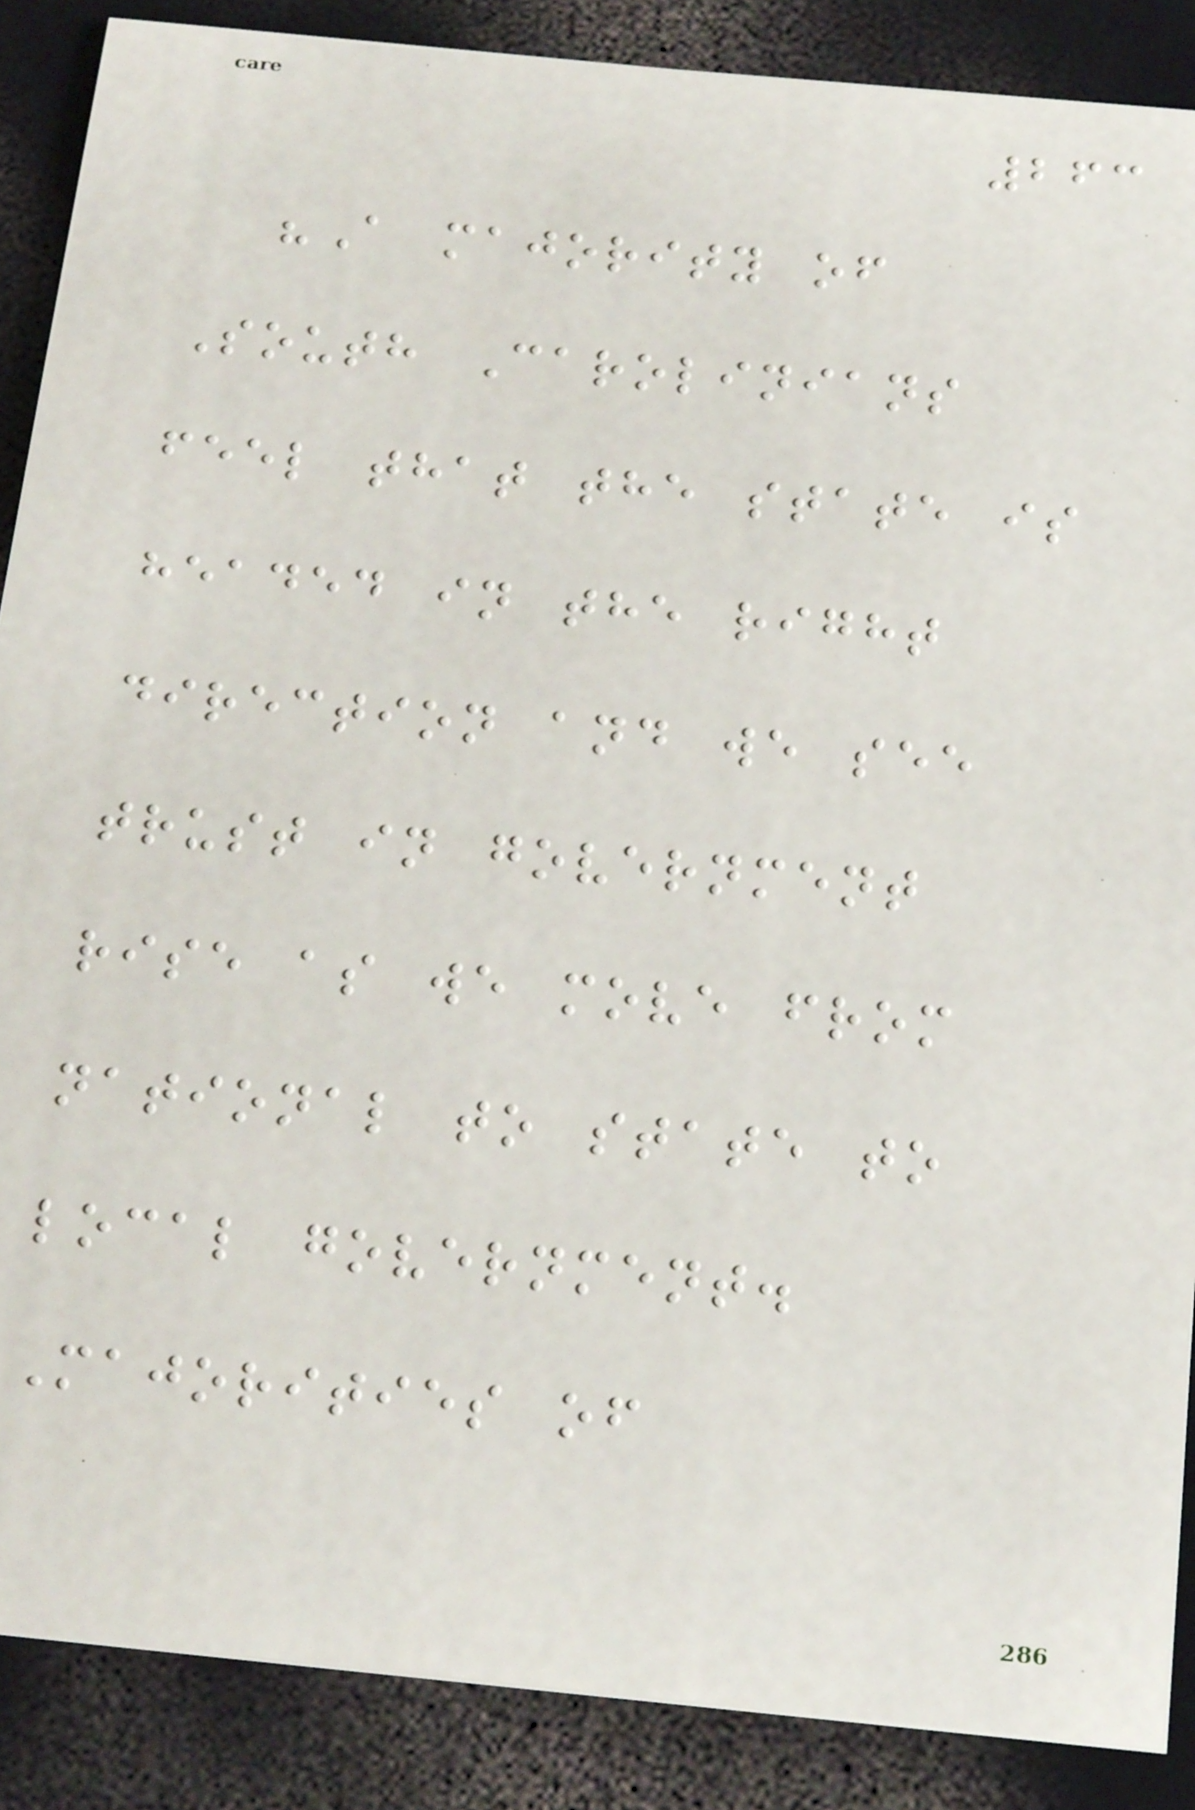263
"A majority of
South Carolinians
feel that the state is
headed in the right
direction and we see
trust in government
rise as we move from
national to state to
local government.
Majorities of
